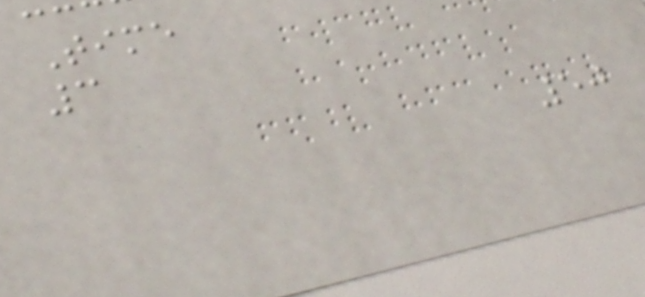Time
3
50
